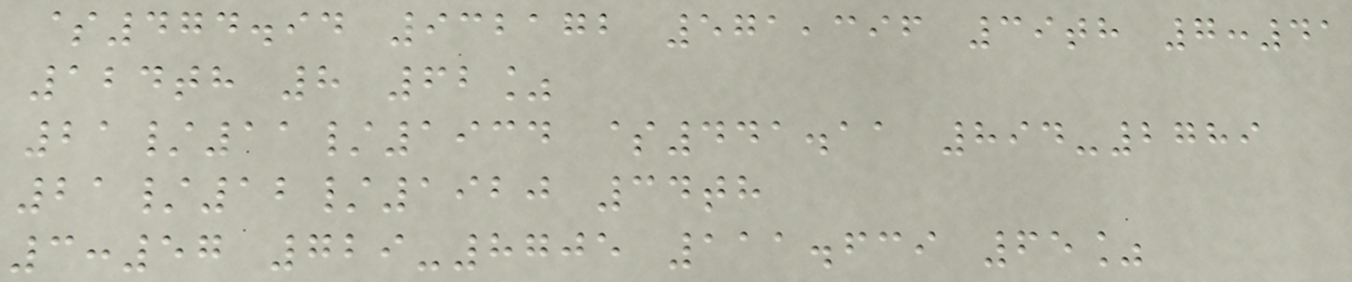$474.94 932172 571,396 39th 7:41
124th 8 62%
21/11/1934 $441.11 894-2789
21/12/1920 34th
3:57 729-8705 111.639 65%
